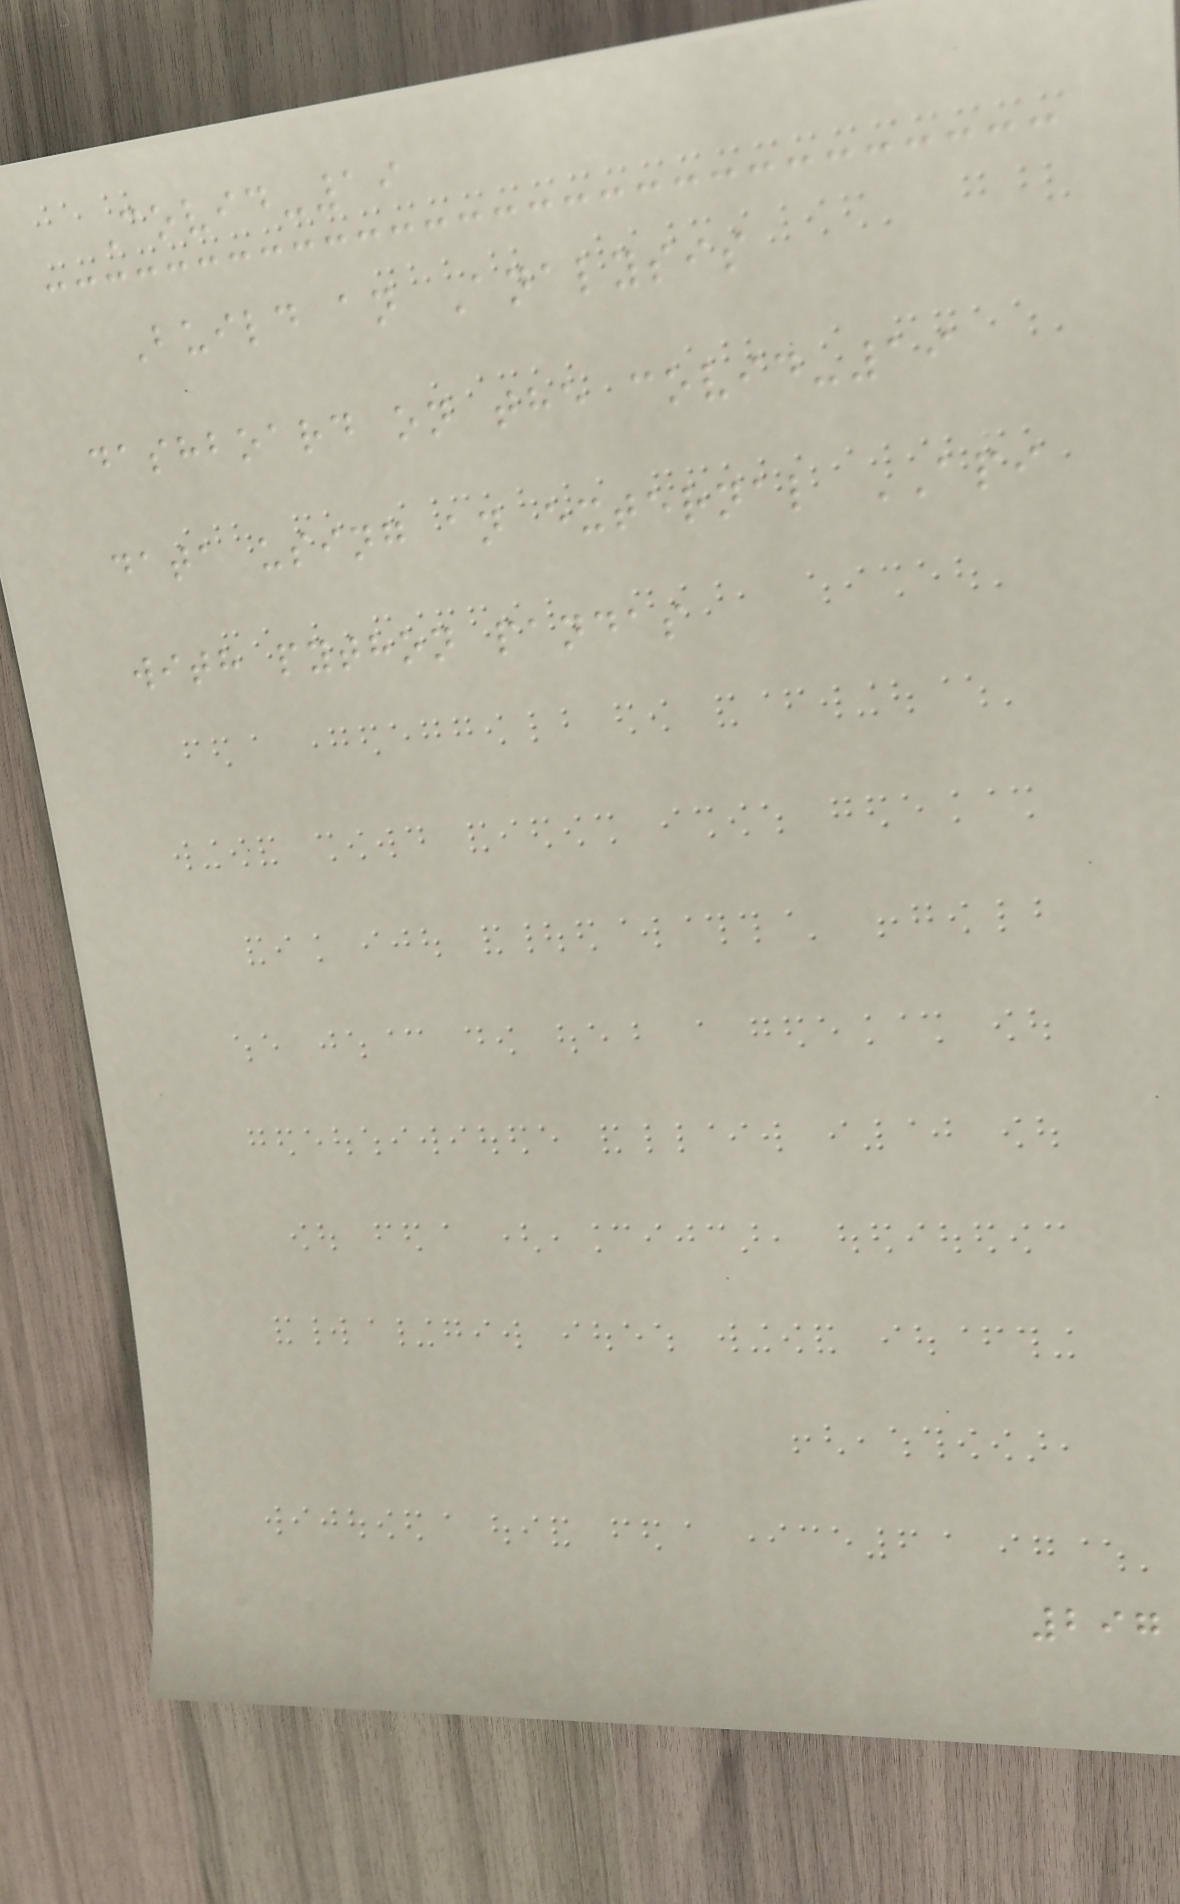Covid-19
Build an Analysis
dashboard on the covid-19
data using an external API
with python pandas
297
